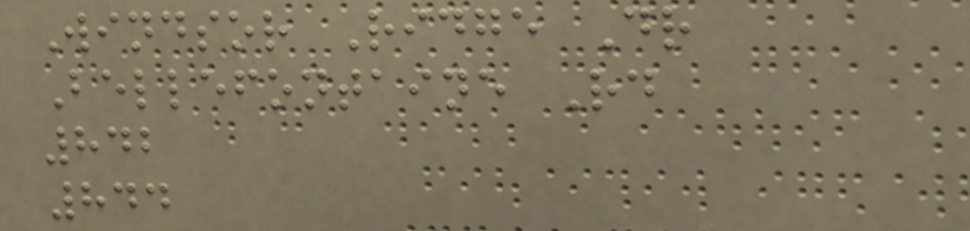Windsor Ridge Dr
Bellefontaine Rd
842
844
